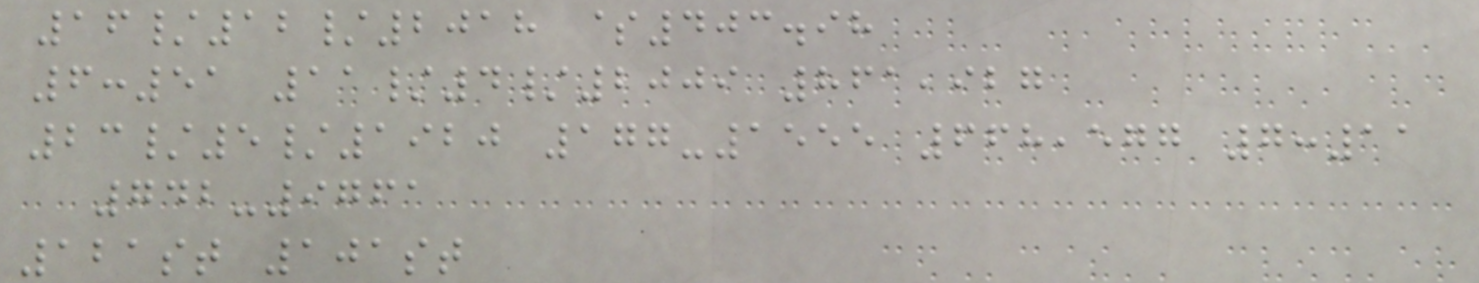16/12/2018 $403.98
6:51 11/4/2009 861,927
23/5/1920 177-1555 668,577 7:11
742-9761
121st 101st
